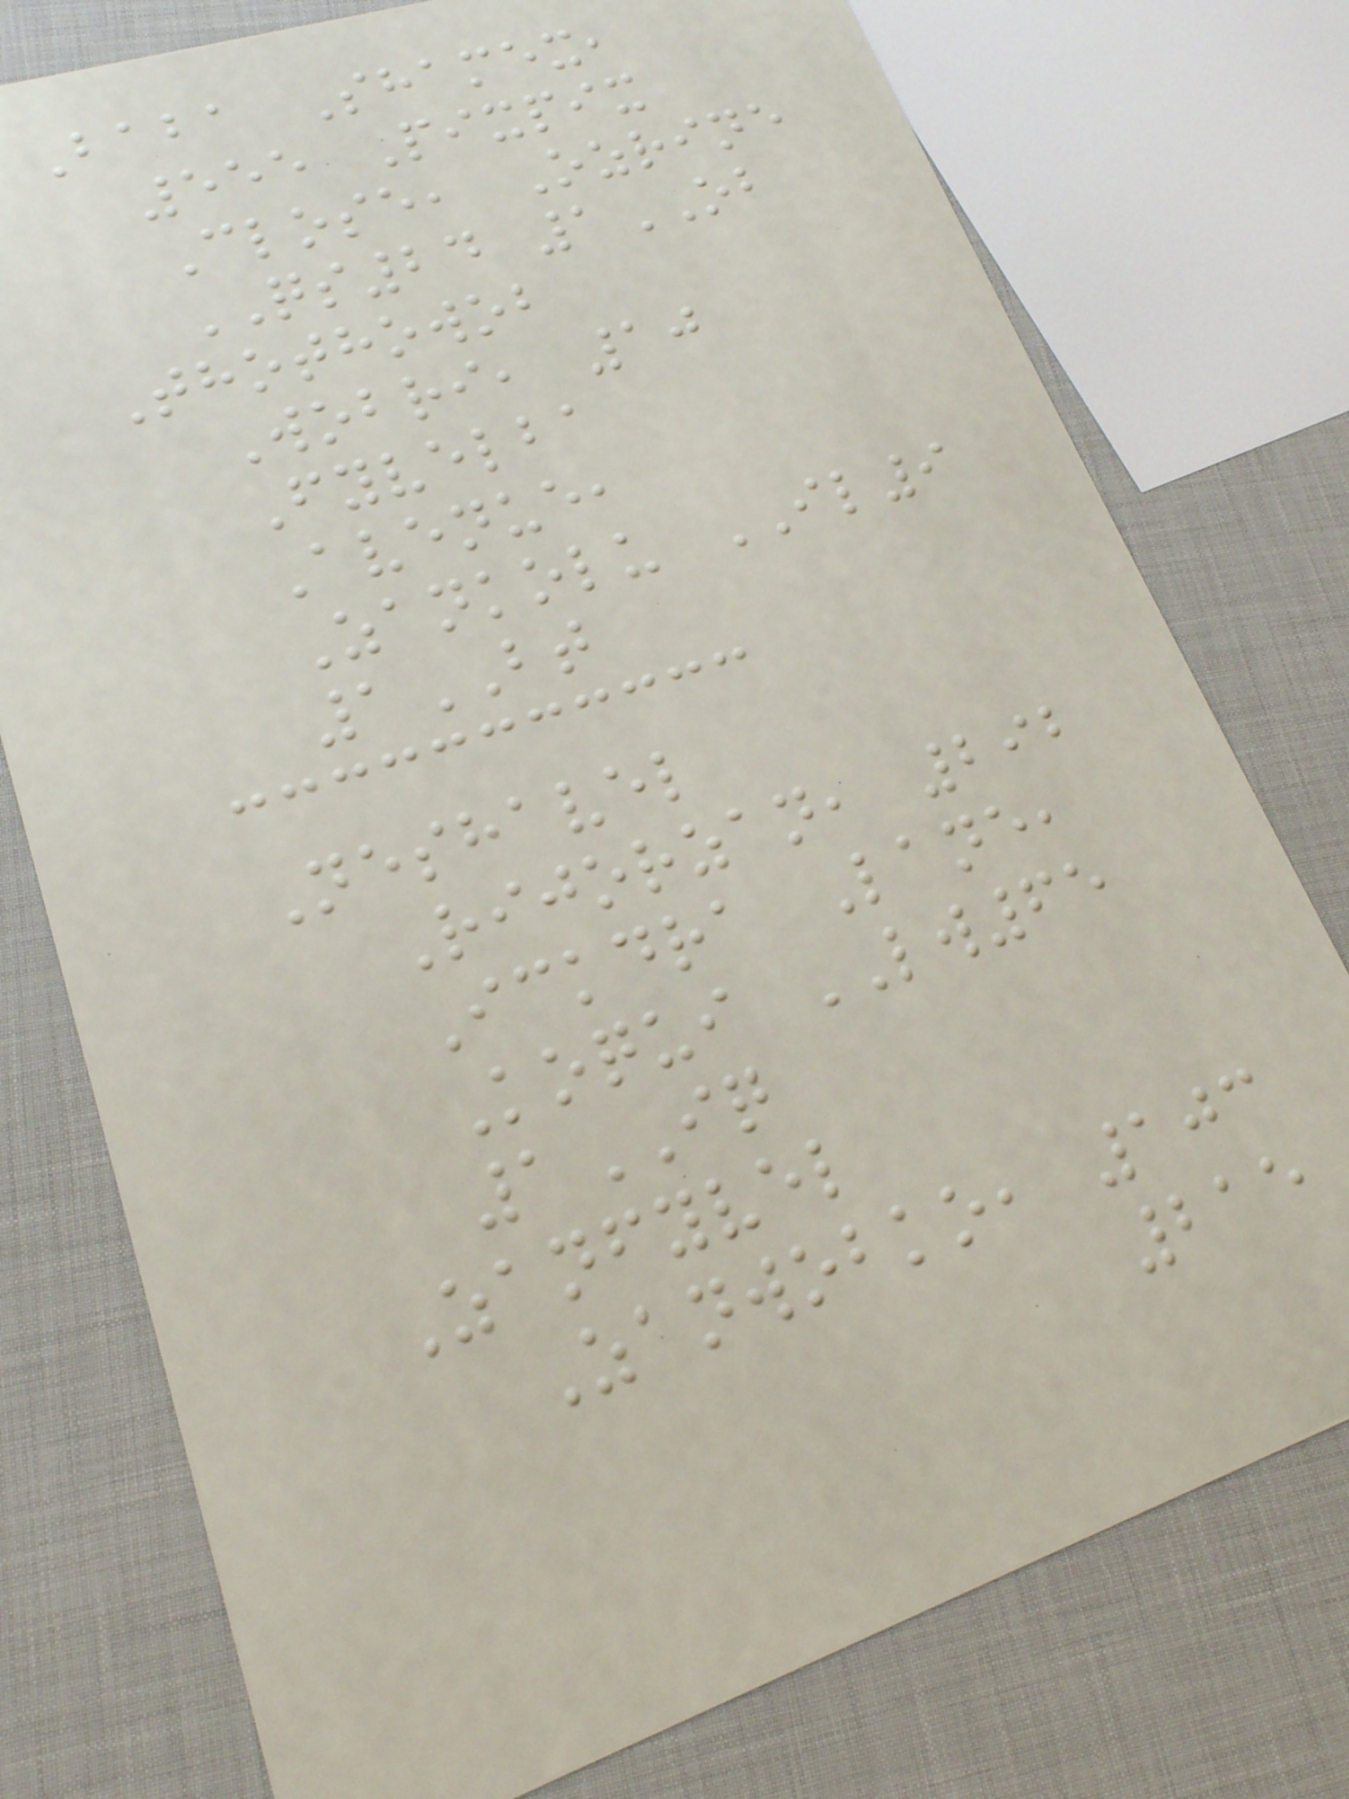Baba Shamex,
555 Pixpix
Close, Ozrine
QS24 1OB
Thothowob
Wobri, 10
Fyvelba
Avenue,
Zankolu IL9
1BT
Neshavel
Rijorzan, 292
Ickdra Lane,
Koqui LW65
1IQ
Zanfyvel
Zanwobko, 103
215
